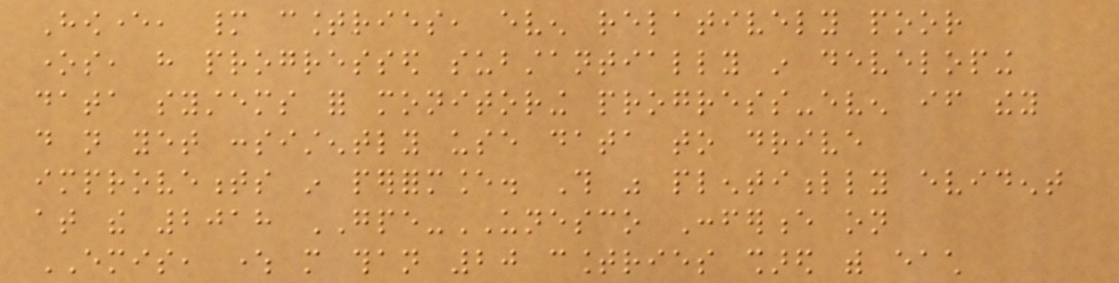However, many countries, even relatively poor
ones, have progressed substantially in developing
data systems for monitoring progress-even if they
do not yet consistently use data to drive
improvements in performance. This was plentifully evident
at the 2018 GPE-UNESCO Conference on
EMIS, where more than 20 countries shared with each
